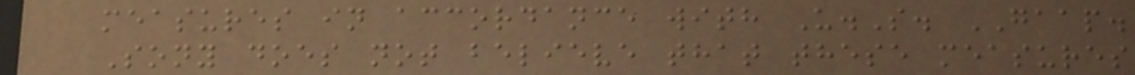measures in accordance with U.S. GAAP.
Sony does not believe that these measures
